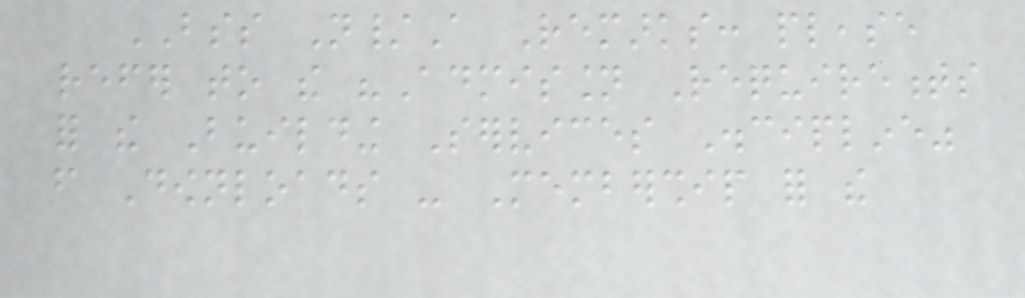BSS N/A Remarks: please
refer to the "Admission Requirements
for the Building Services Discipline"
from Downloads - Membership for the
